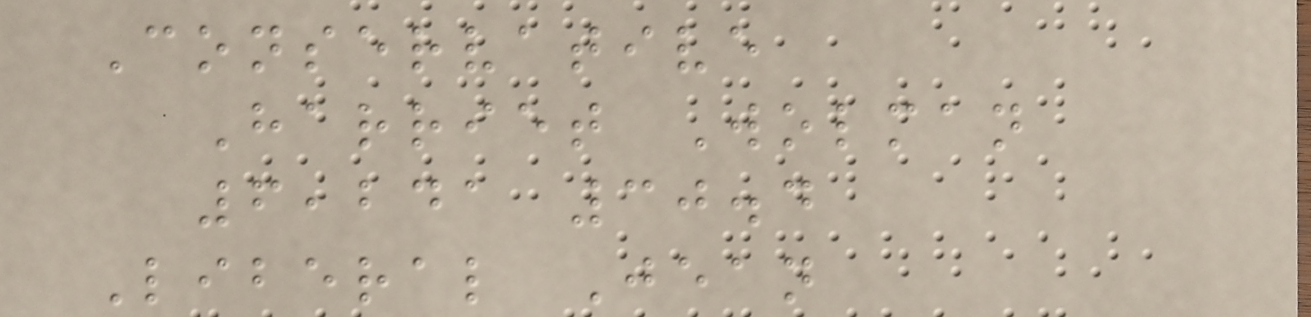Conservative
Harriet Wolman
6,241 30.4
Liberal Jean
